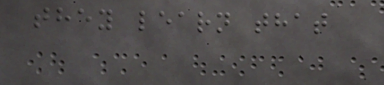they learn that
